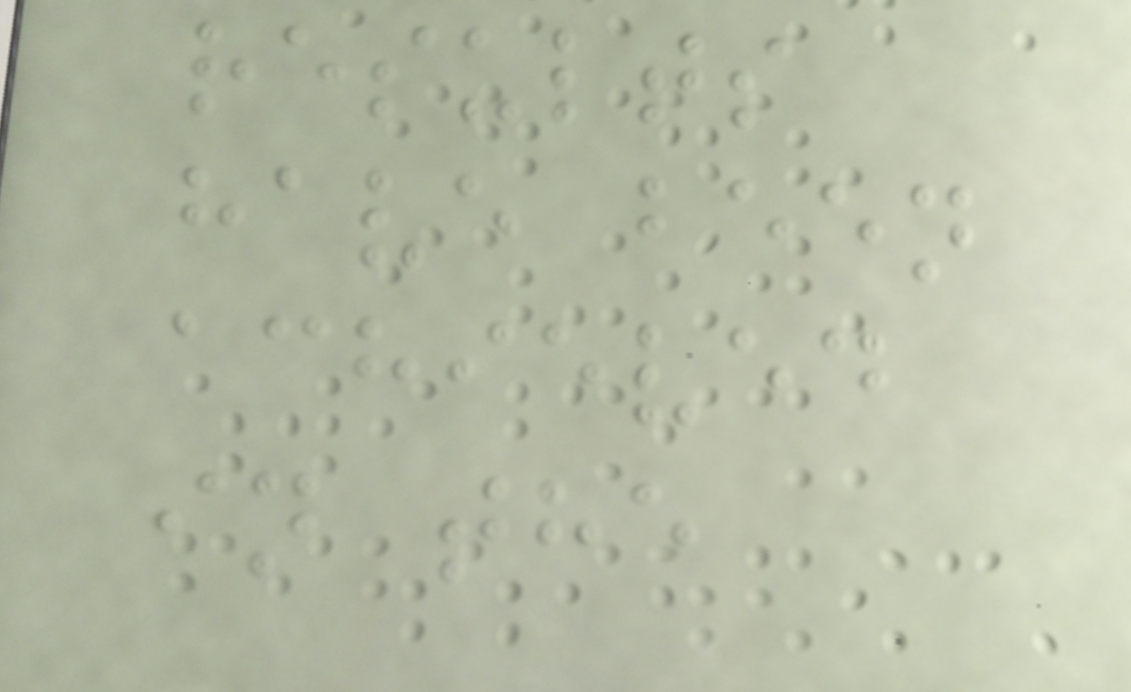results
have been
achieved
in the
